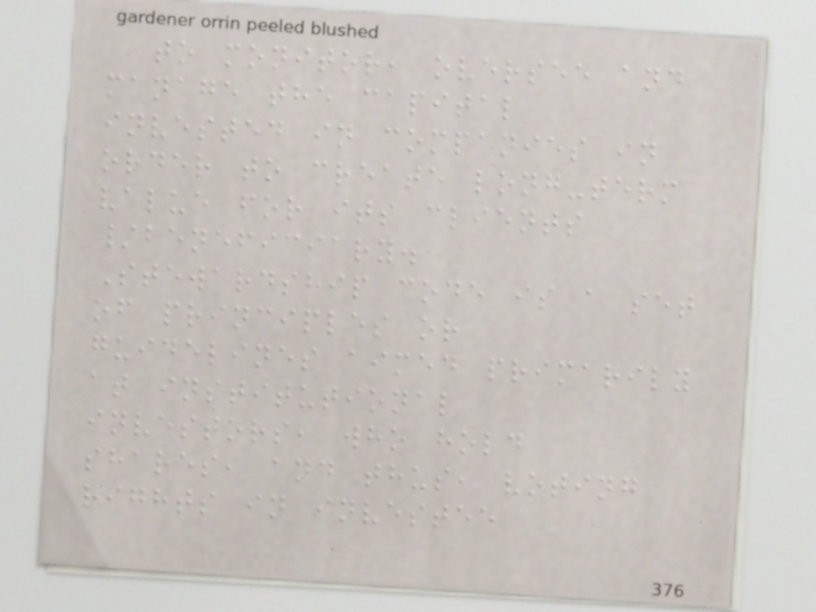to monitor, oversee and
manage the capital
invested in companies in
order to create long-term
value for its clients
/beneficiary.
Stewardship code is a set
of principles or
guidelines aimed primarily
at institutional
investors, who hold
shares, and thus, voting
rights in investee
